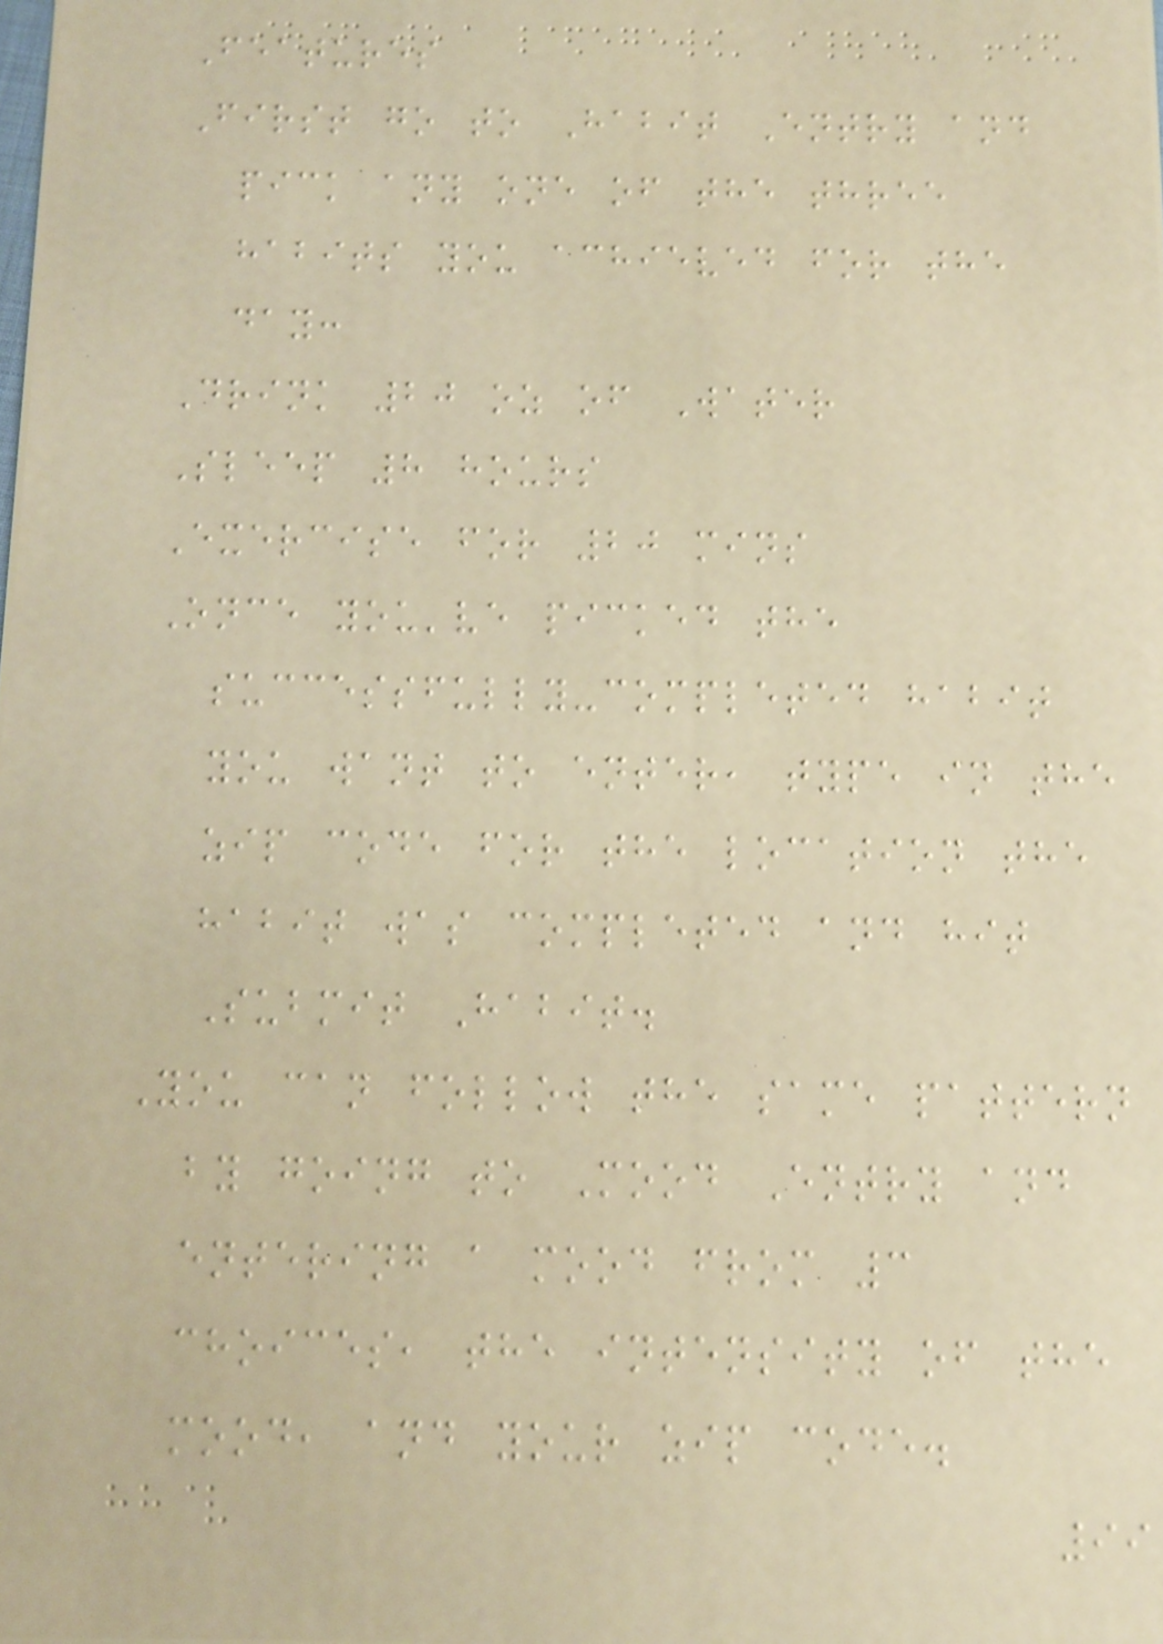Features
First go to Habit Entry and
pick any one of the three
habits you achieved for the
day:
Drink 20 oz of Water
Sleep 8 hours
Exercise for 20 mins
Once you've picked the
successfully-completed habit
you want to enter, type in the
zip code for the location the
habit was completed and hit
Submit Habit.
You can follow the same pattern
by going to Mood Entry and
entering a mood from 3
choices, the intensity of the
mood, and your zip code.
99
